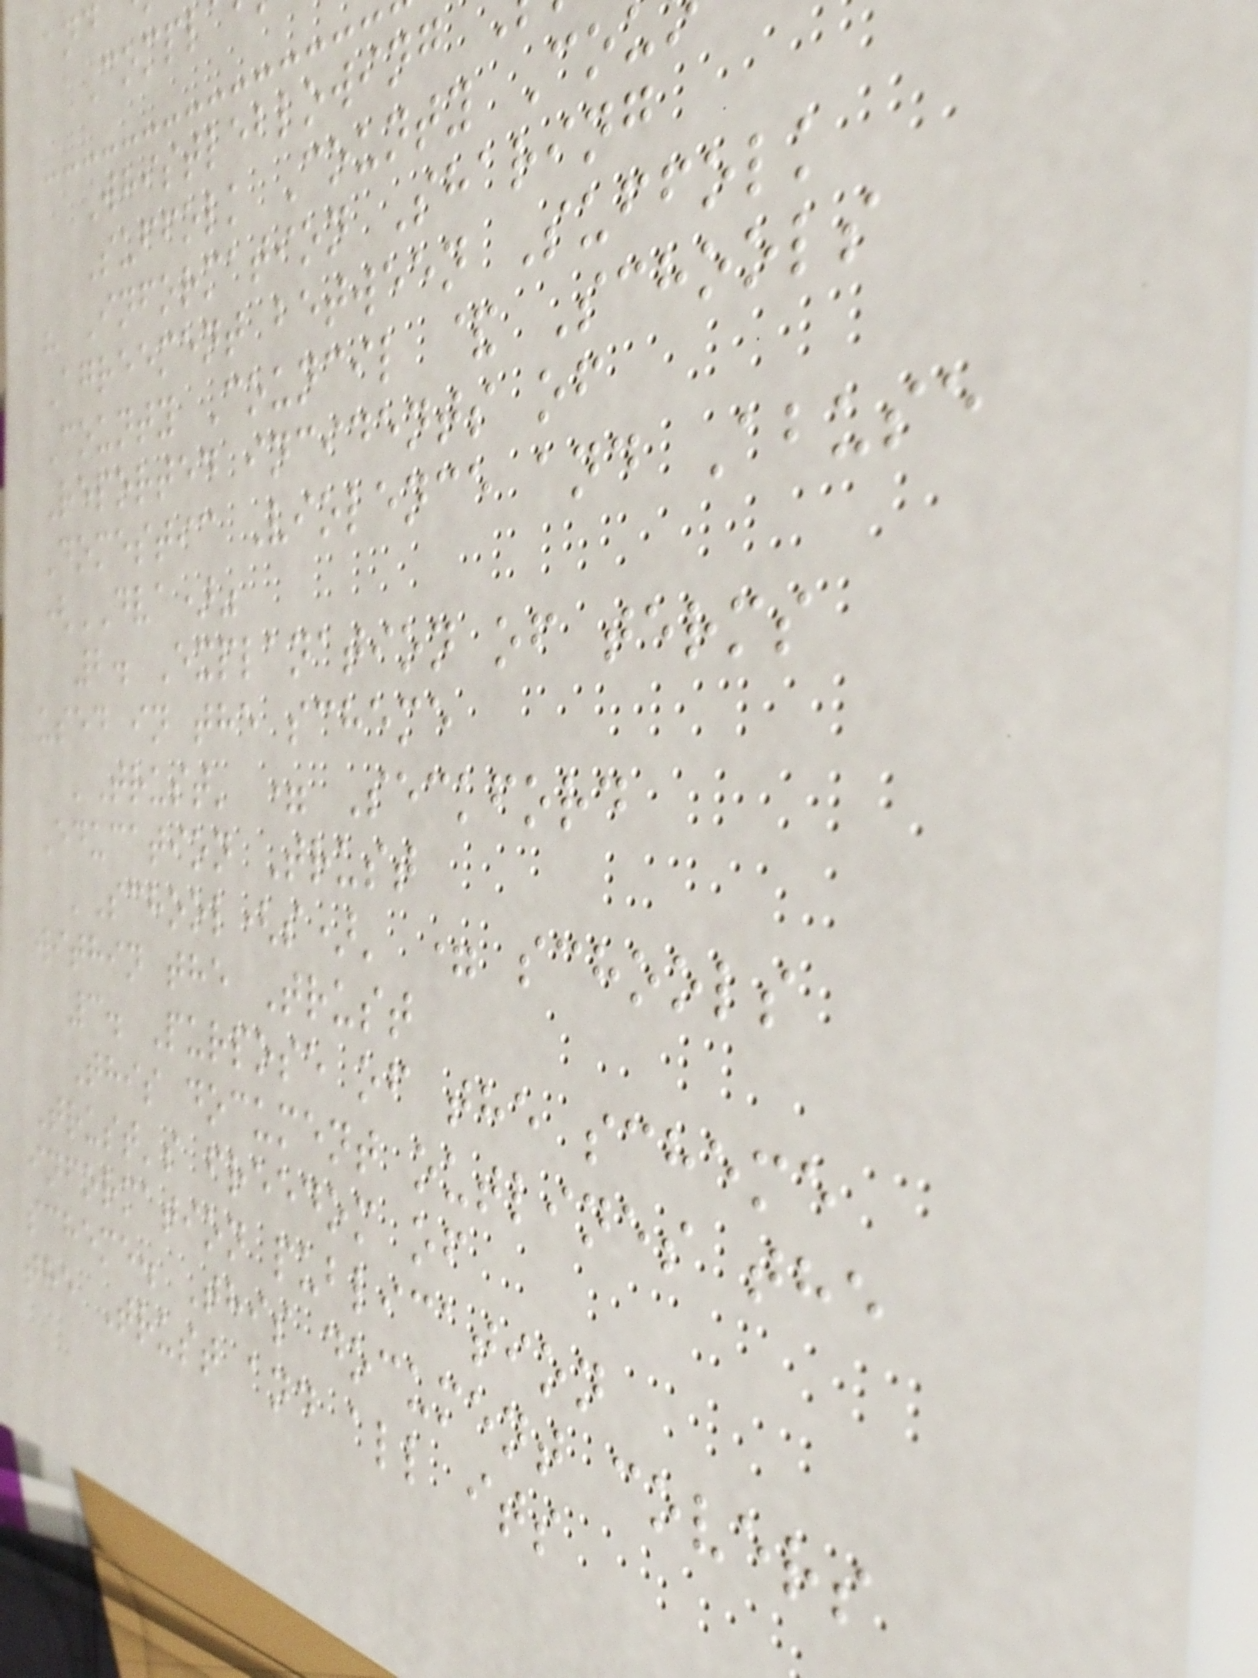Compl
Whistleblowing
Suffolk County Co
" Information Sharing
Agreement between Suffolk
County Council & Schools
Reported incidents of
Domestic Violence and Abuse
(DVA)"
2. Explanation of terms
used in the scheme
'Trust' = Seckford
Education Trust
'School(s)' = schools
within the Trust
3. Purpose of the scheme
This document outlines the
Trust's freedom of
information publication
scheme. This document covers
the Trust and all its
